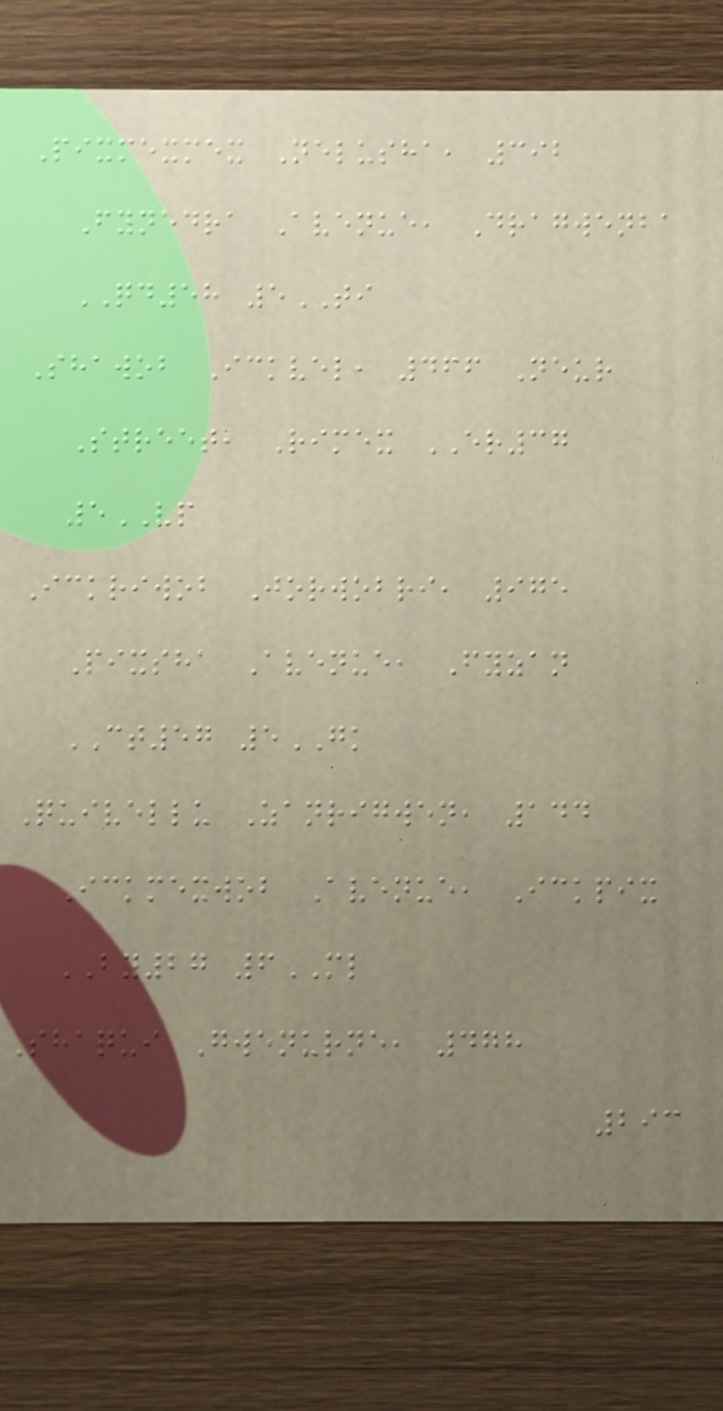Pixmexmex Nelusha, 392
Fynedra Avenue, Dragwenba
QD58 5TI
Shawob Ickvel, 466 Neur
Street, Rimex ER37
5VP
Ickriwob Jorwobri, 975
Pixsha Avenue, Fyzan
CT57 5GK
Quivellu Zanrigwen, 144
Ickmexwob Avenue, Ickpix
BY27 6ML
Shaqui Gwenurne, 478
293
